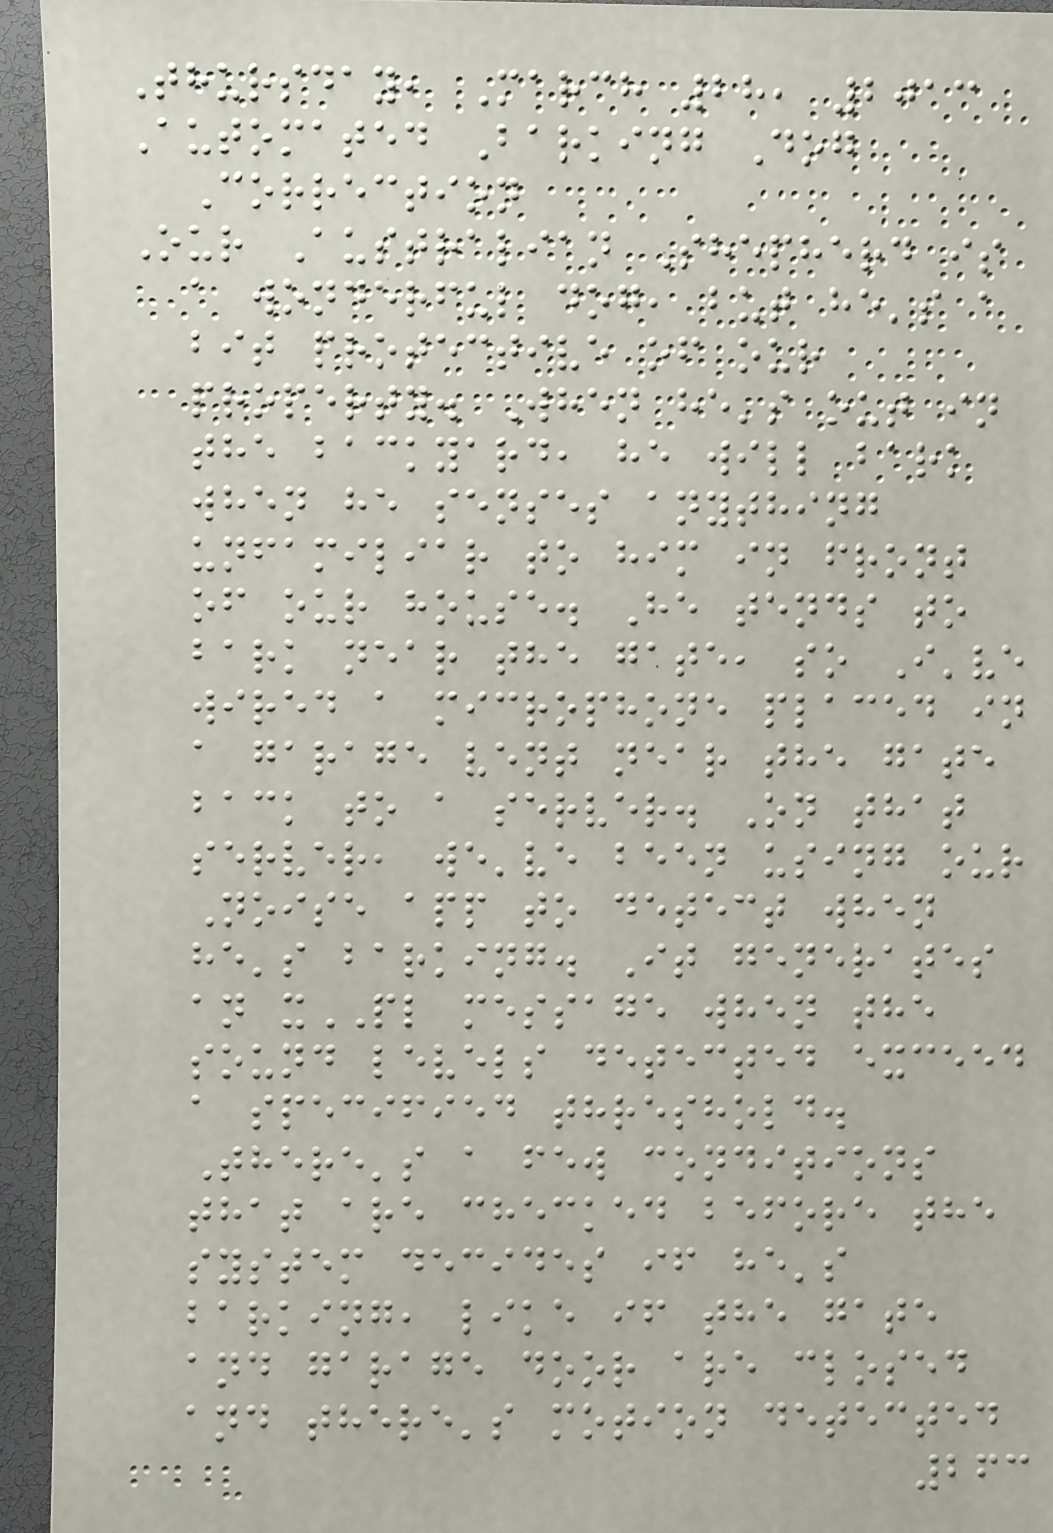Thursday, March 28, 2013
Automated Barking Dog
Correction
Our Australian Shepherd is
a wonderful dog, but he's a
bit protective of our
property. When he's out in
the backyard, he will bark
when he senses anything
unfamiliar to him in front
of our house. He tends to
bark near the gate, so I've
wired a microphone placed in
a garage vent near the gate
back to a server. On that
server, we've been using our
Noise app to detect when
he's barking. It generates
an xPL message when the
sound levels detected exceed
a specified threshold.
There's a few conditions
that are checked before the
system decides if he's
barking, like if the gate
and garage door are closed
and there's motion detected
263
